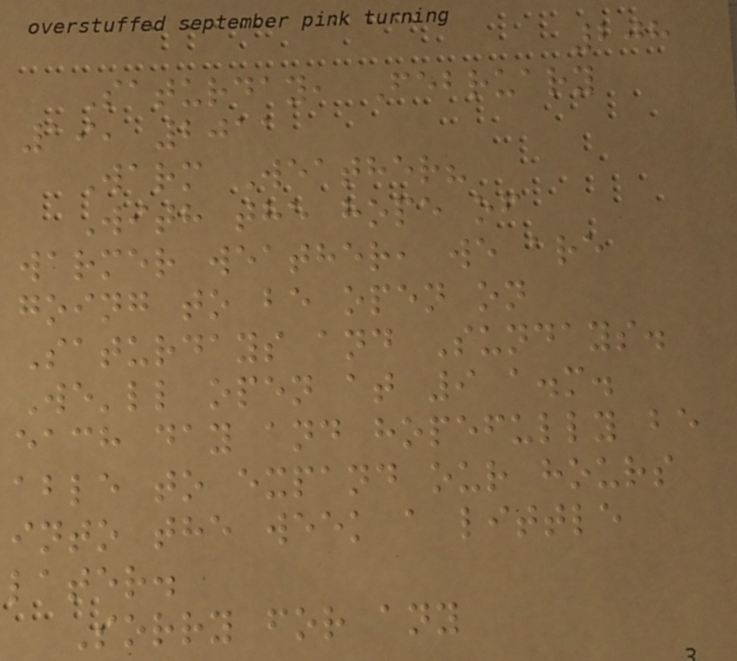208
Saturday, February
19, 2011
Warm Weather?
With the hope of
warmer weather, we are
going to be open on
Saturdays and Sundays.
We'll open at 9 a.m.
each day and hopefully be
able to expand our hours
into the week a little
later.
Sorry for any
